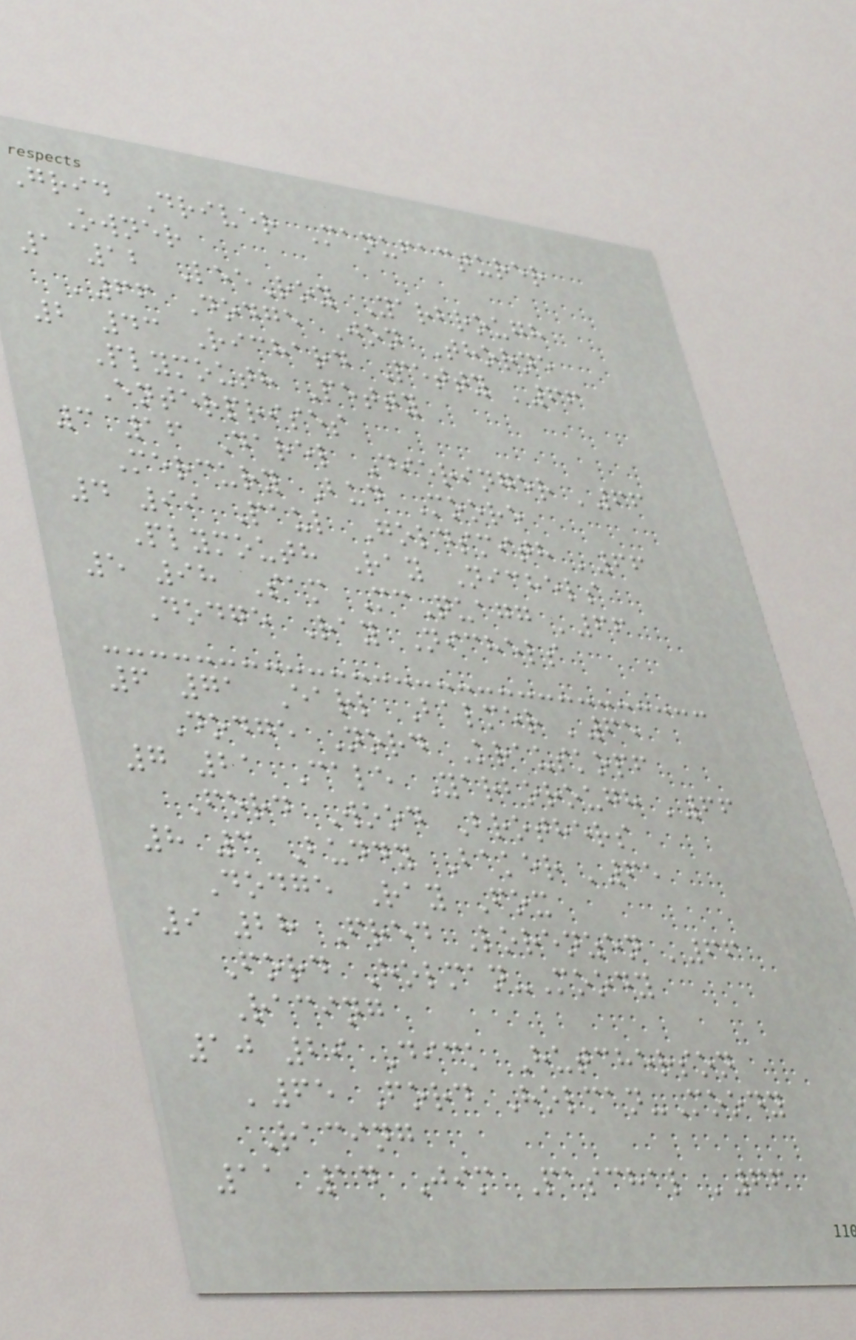Grid Driver Manufacturer
Owner
1 12 LeeRoy Yarbrough
'66 Dodge Jon Thorne
2 43 Richard Petty '66
Plymouth Petty
Enterprises
3 16 Darel Dieringer '66
Mercury Bud Moore
4 99 Paul Goldsmith '66
Plymouth Ray Nichels
5 98 Sam McQuagg '66
Dodge Ray Nichels
6 71 Earl Balmer '65
Dodge Nord Krauskopf
7 21 Cale Yarborough '66
Ford Wood Brothers
8 3 Buddy Baker '65
Dodge Ray Fox
9 28 Fred Lorenzen '66
Ford Holman-Moody
Racing
10 29 Dick Hutcherson
'65 Ford Holman-Moody
Racing
11 14 Jim Paschal '66
